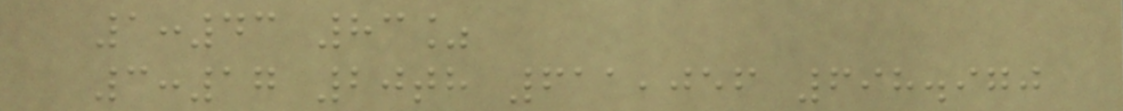1:43 83%
3:17 20th 611,056 698.970
